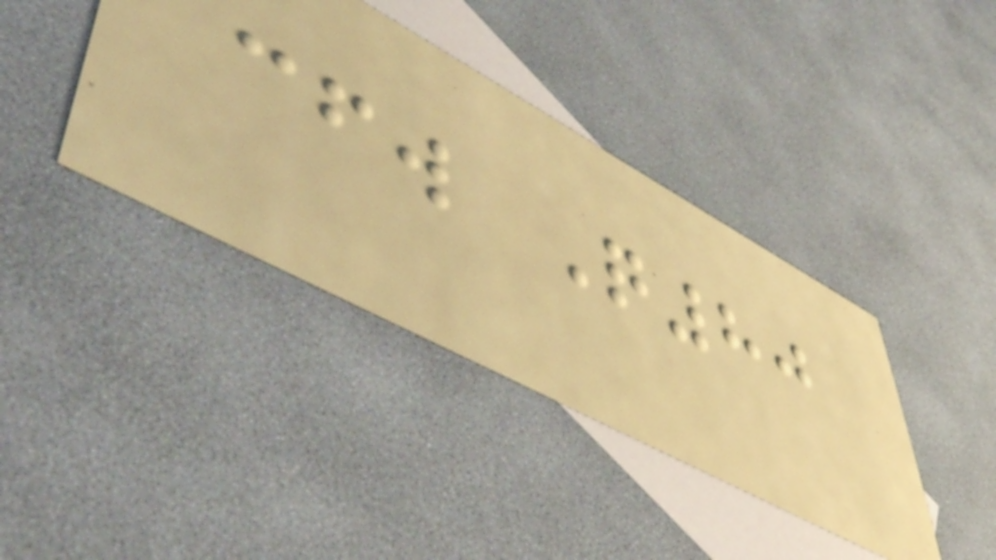cfw Q80
